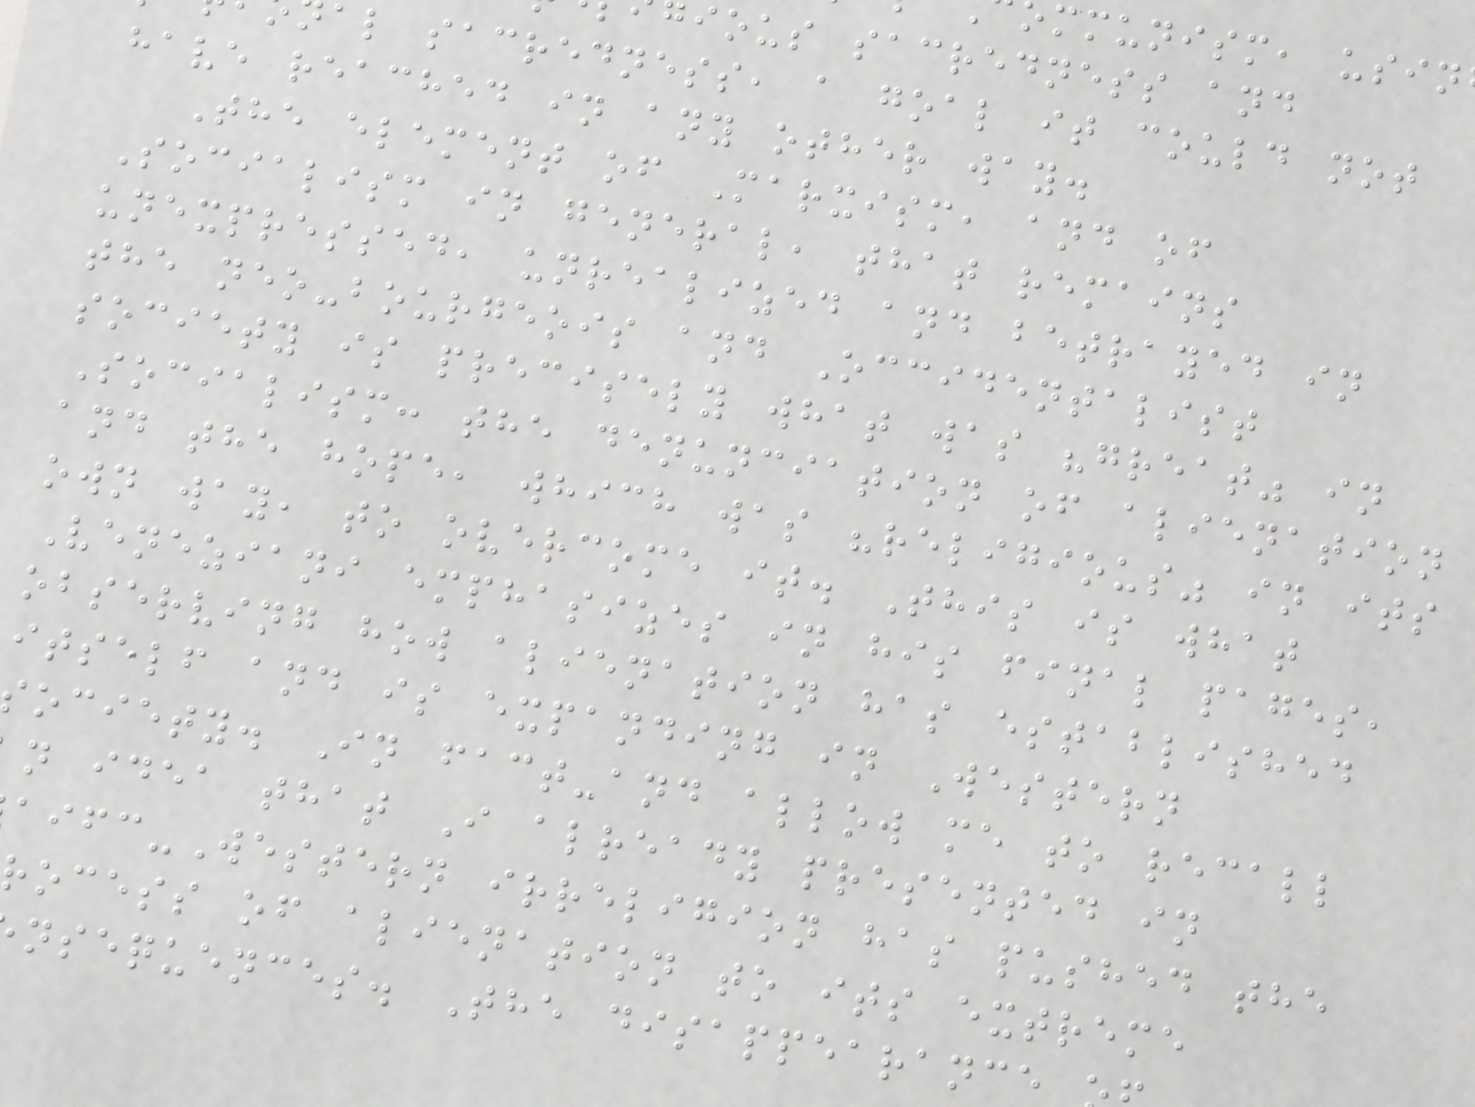mmunism, usin
ious sacredness and
al sacredness, a goal it could not
have reached in any other way.
The element of Marxism, and of
Socialism in general, that remains
unexpressed, unrealized and betrayed in
the neo-bourgeois and Occidentalist
society is precisely what was "great" in
Socialism: the denunciation of alienation
and the hope, which was "religious" in its
own way, to overcome it. This is what
Veneziani emphasizes in his final pages,
observing how alienation has established
itself and is expanding in Western
ociety. In fact-and allow me to recall
n idea that I already presented in
-Western irreligion has pushed the
rocess of alienation to its extreme
nsequences. The disappearance
